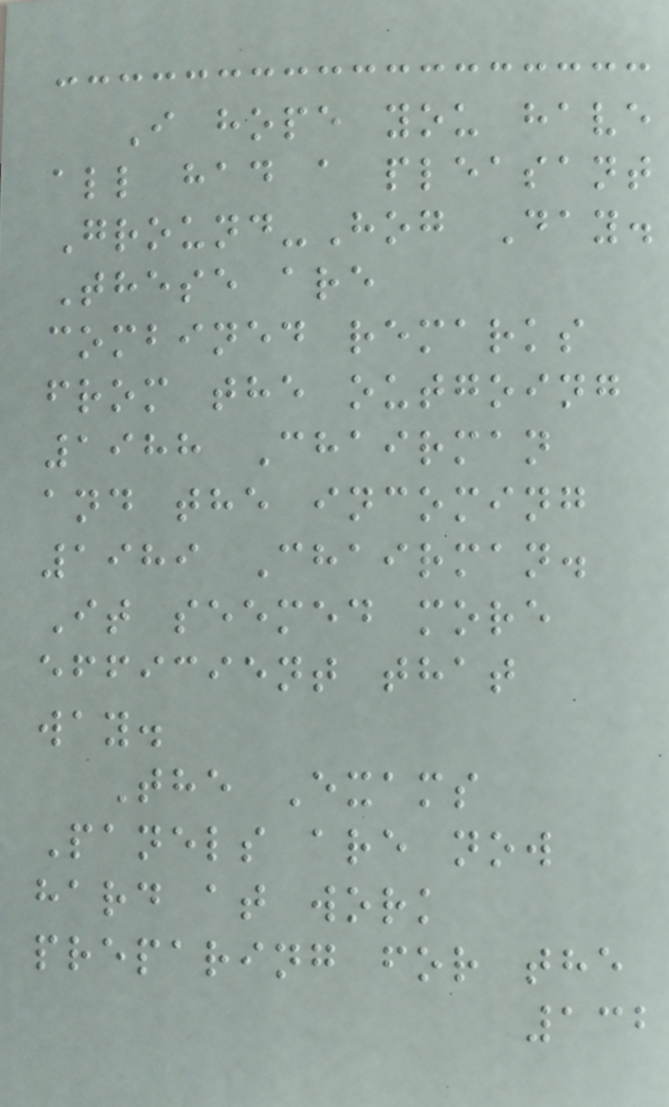I hope you have
all had a pleasant
Ground-Hog Day.
These are
combined remarks
from the outgoing
1988 Chairman
and the incoming
1989 Chairman.
It seemed more
efficient that
way.
The Exams
Panels are now
hard at work
preparing for the
132
